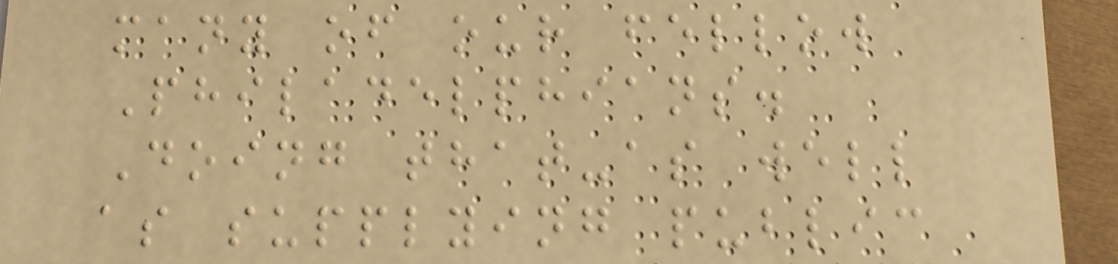many of our fellow
Philadelphians.
Doing that-as well
as supplying public
